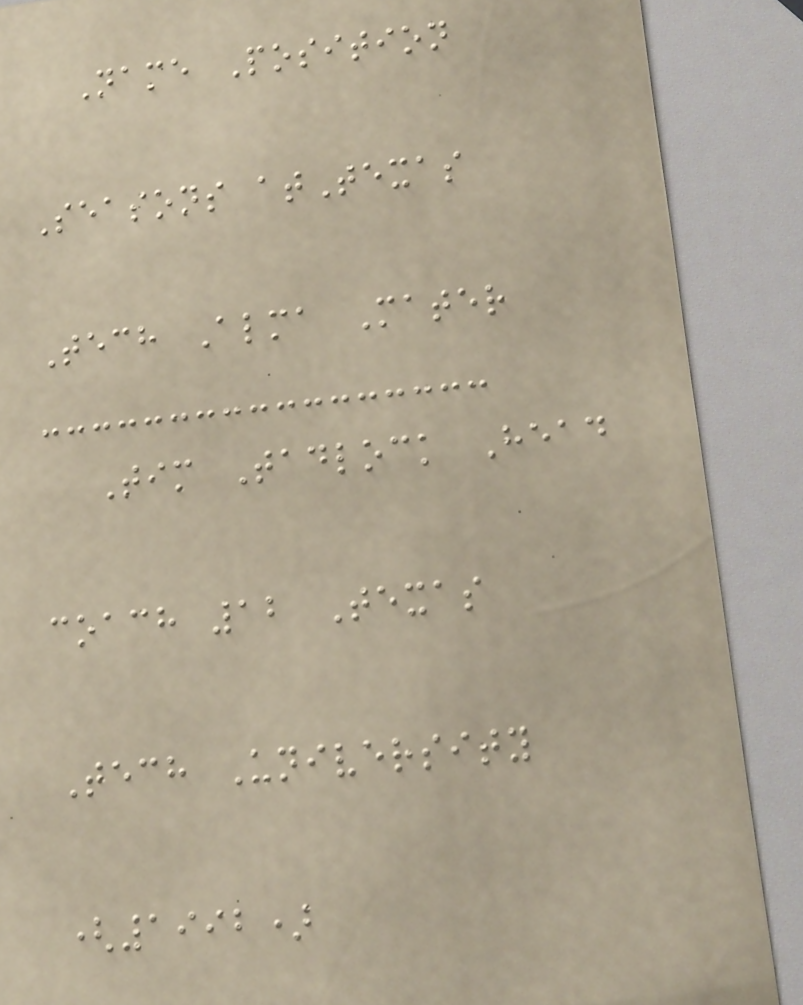Name Position
Seasons atTexas
Tech Alma Mater
Tim Tadlock Head
coach 12 Texas
Tech University
(1992)
